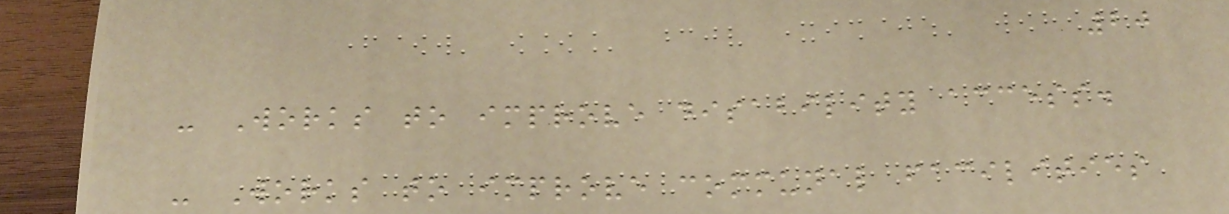20
- Works to improve disability access.
- Works to improve communal facilities
